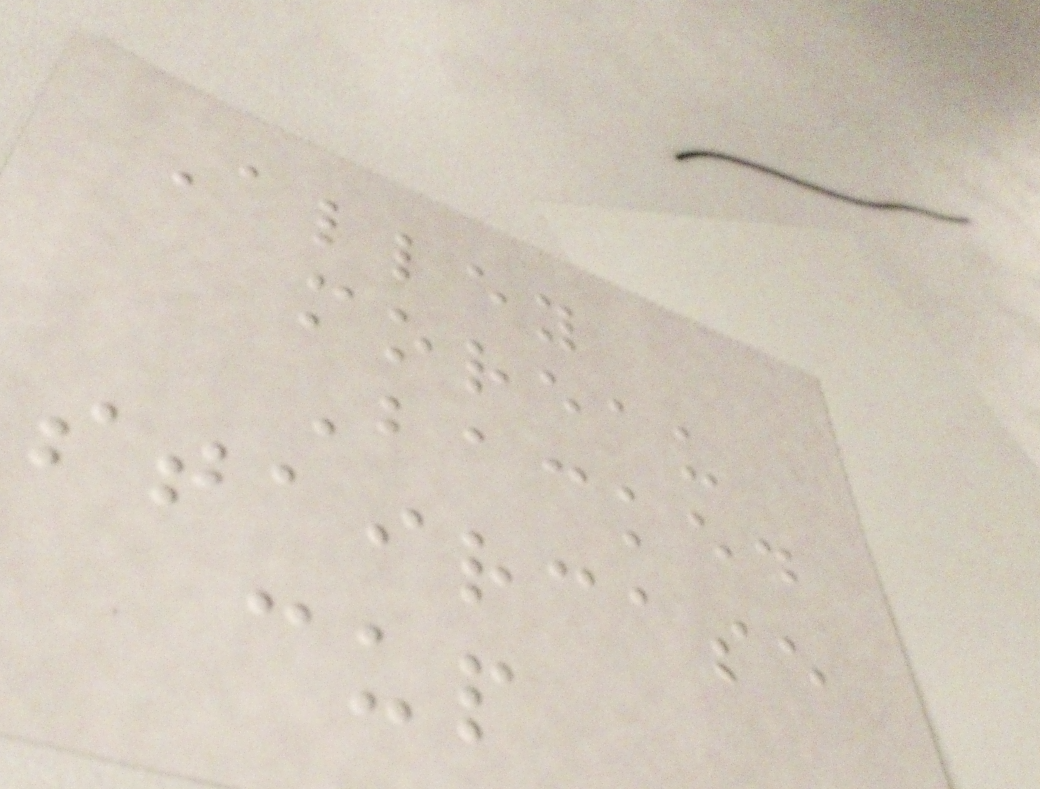Alley
moreau
Backed
staircase
cup
